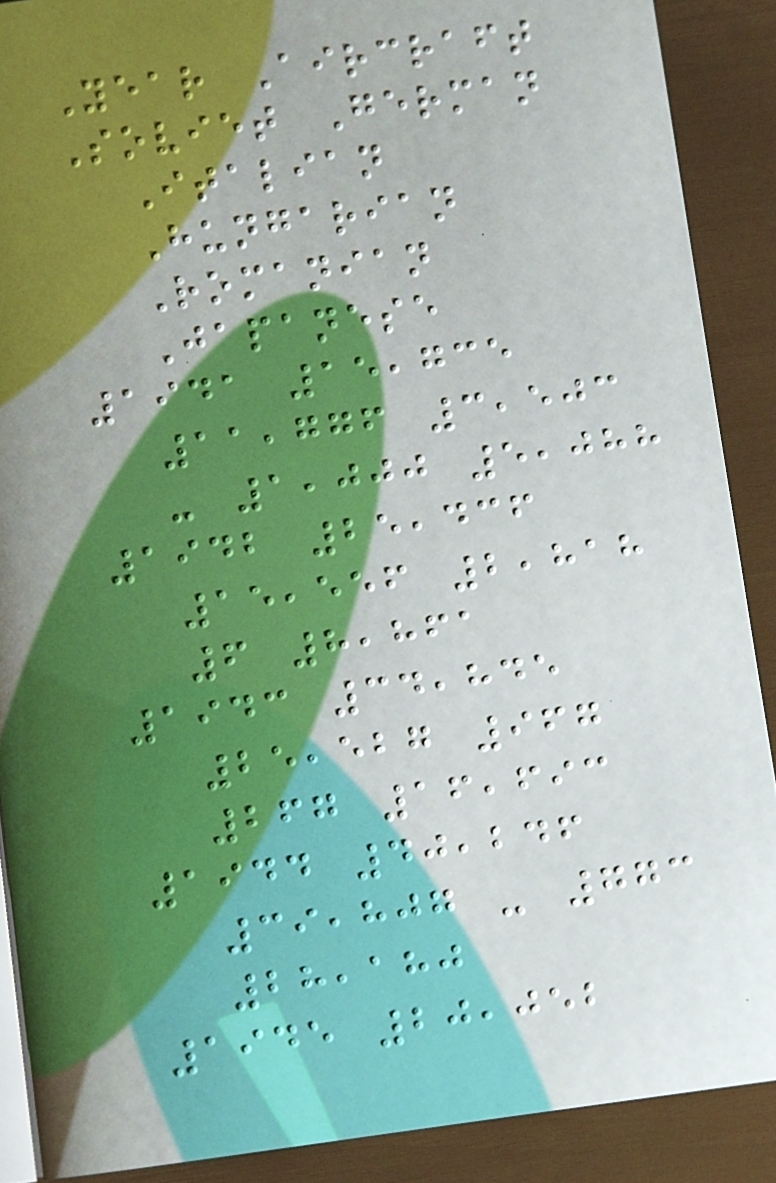Year Aircraft
Soviet German
Italian
Hungarian
Romanian
Japanese
1941 15,735
11,776 3,503
- 1,000 5,088
1942 25,436
15,556 2,818
6 8,861
1943 34,845
25,527 967
267 16,693
1944 40,246
39,807 - 773
28,180
1945 20,052
